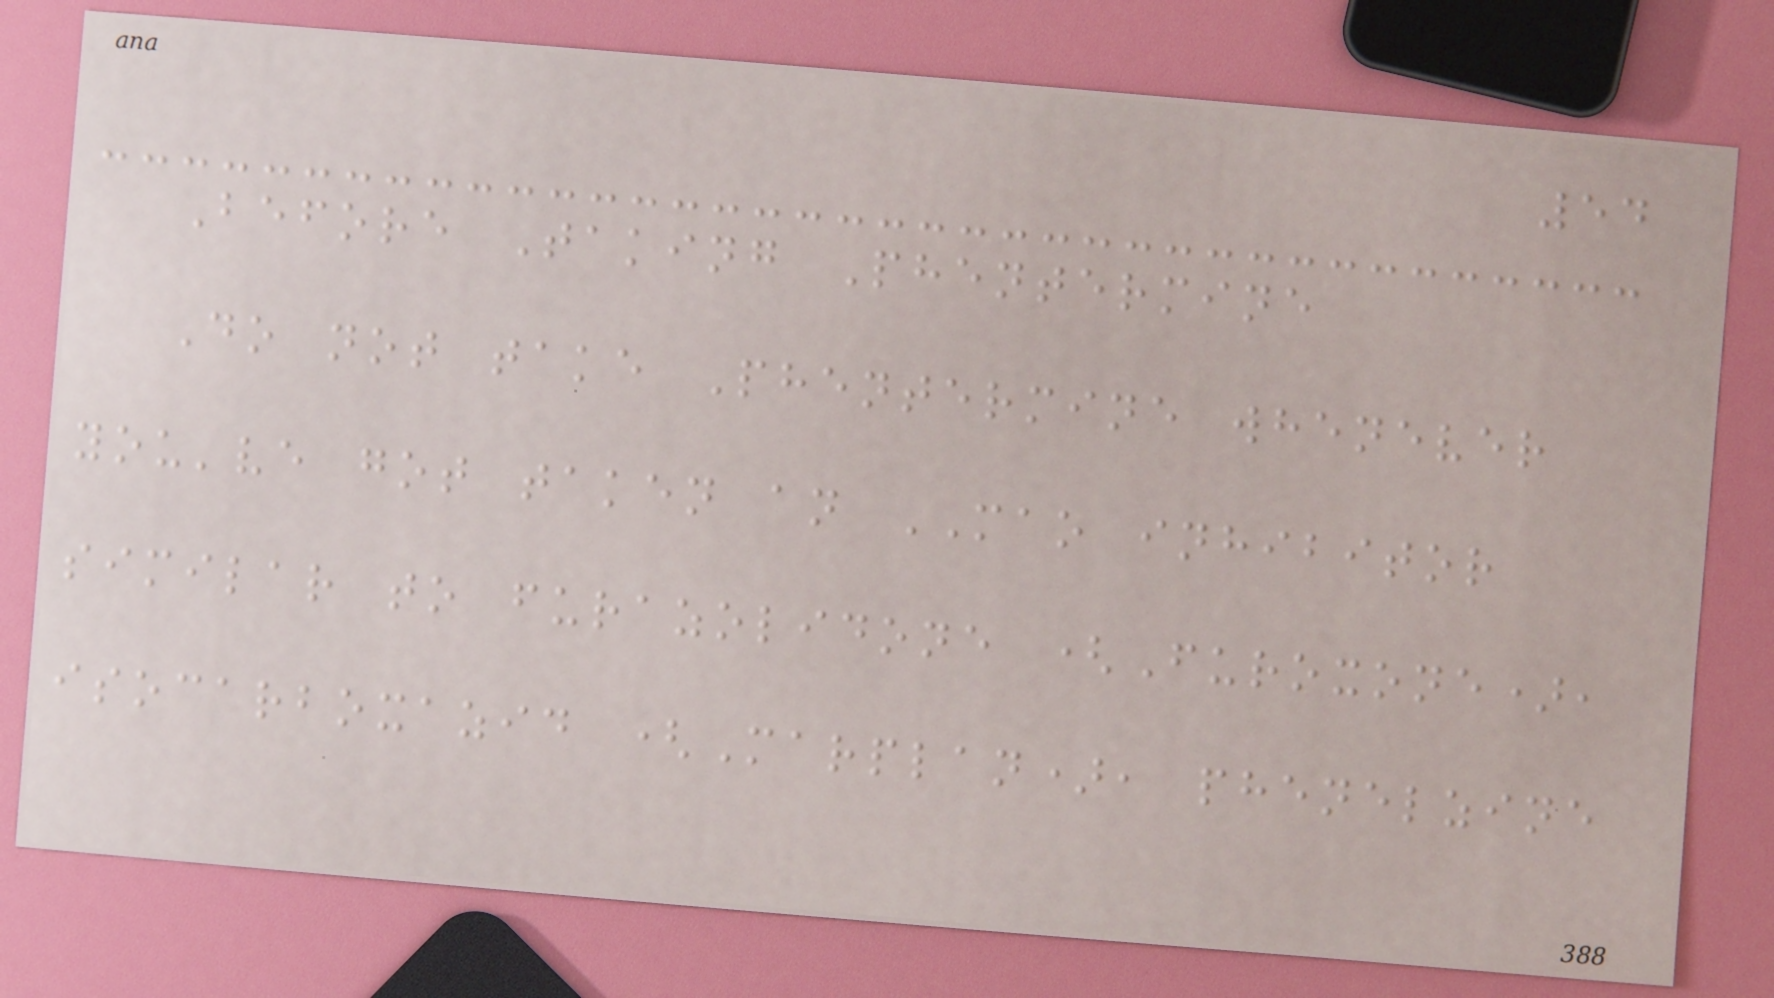54
Before Taking Phentermine
Do not take Phentermine whenever
you've got taken an MAO inhibitor
similar to furazolidone (Furoxone),
isocarboxazid (Marplan), phenelzine
